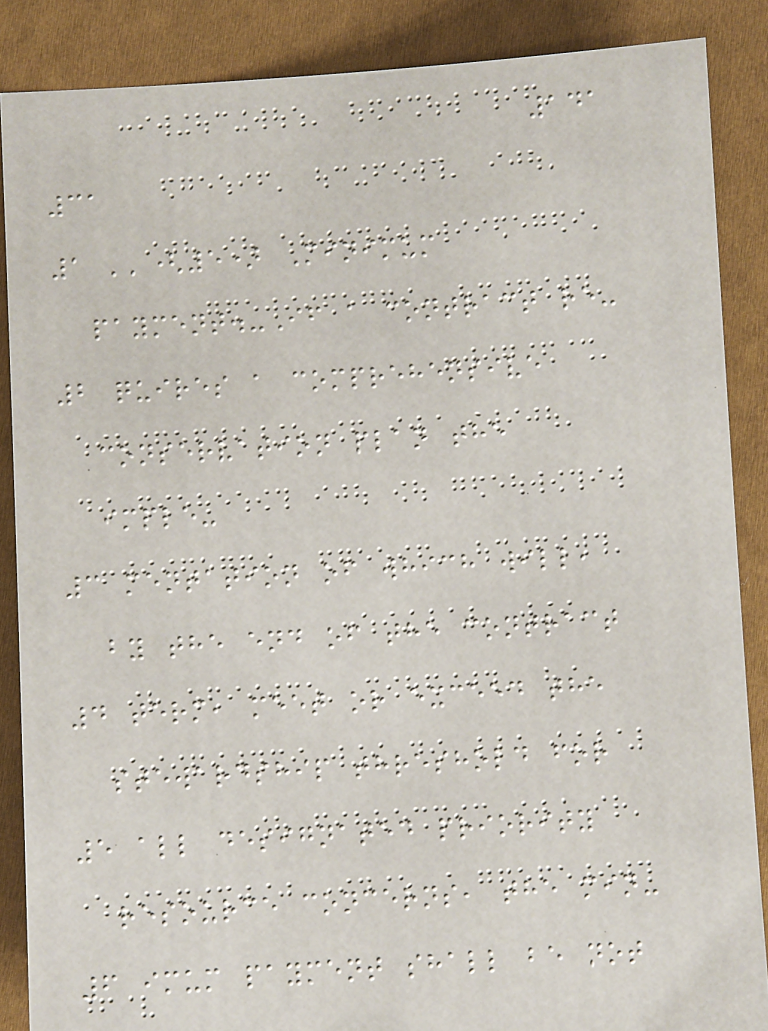141
31
1 ''(5) Minimum
payment.-If a contract re-
2 quires a comprehensive
conservation plan the
imple-
3 mentation of which will,
by the end of the contract
4 term, meet or exceed the
stewardship threshold for
5 all designated priority
resource concerns, the min-
6 imum payment shall be not
